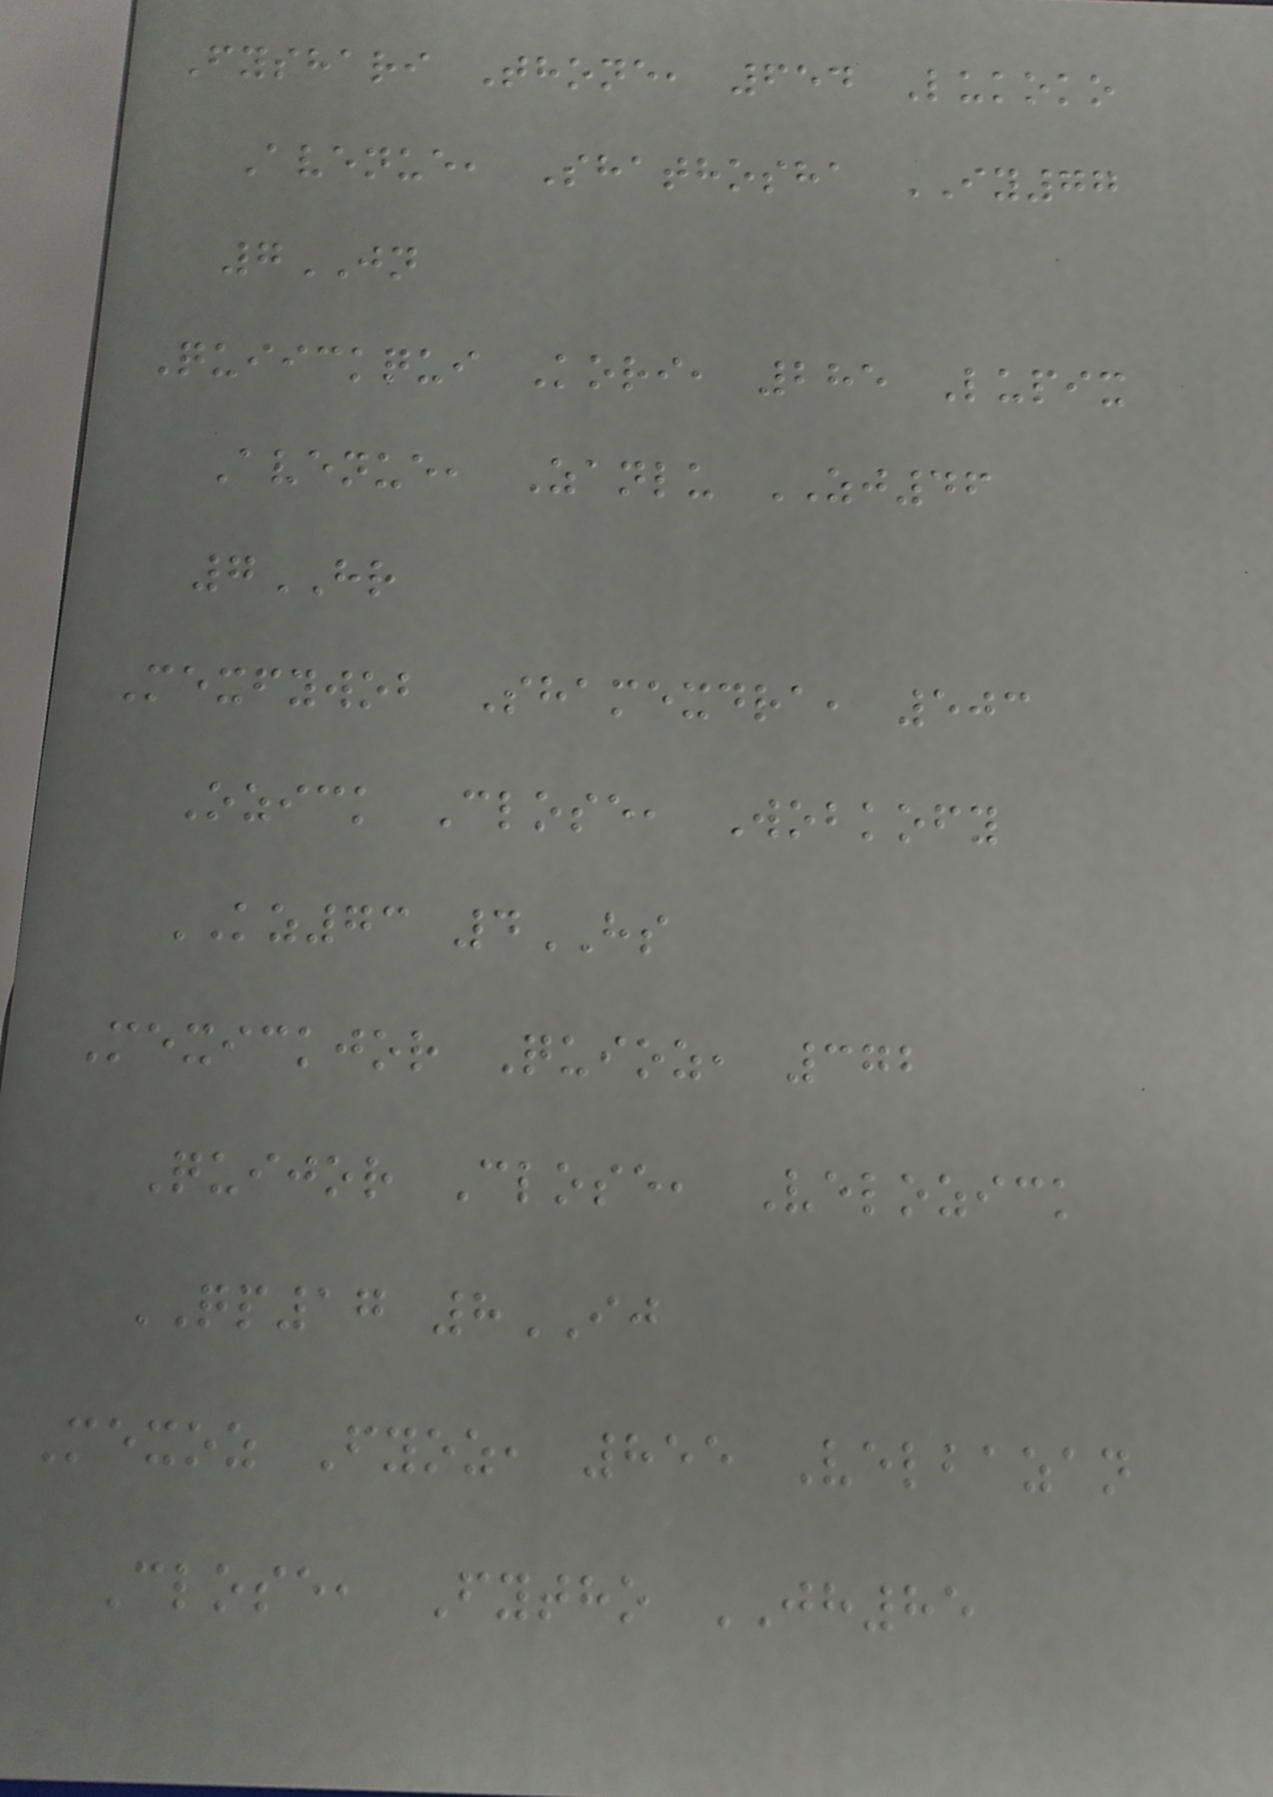Fyshari Thone, 654 Lukoko
Avenue, Shathosha IY77
7JN
Quiickqui Kori, 285 Lupix
Avenue, Zanlu ZJ46
7HR
Mexfywob Shamexdra, 503
Ozick Close, Wobkofy
KZ73 4HS
Mexickjor Quioz, 372
Quijor Close, Velozick
QP17 8IJ
Mexoz Fyoz, 855 Velbazan
Close, Fytho JH85
